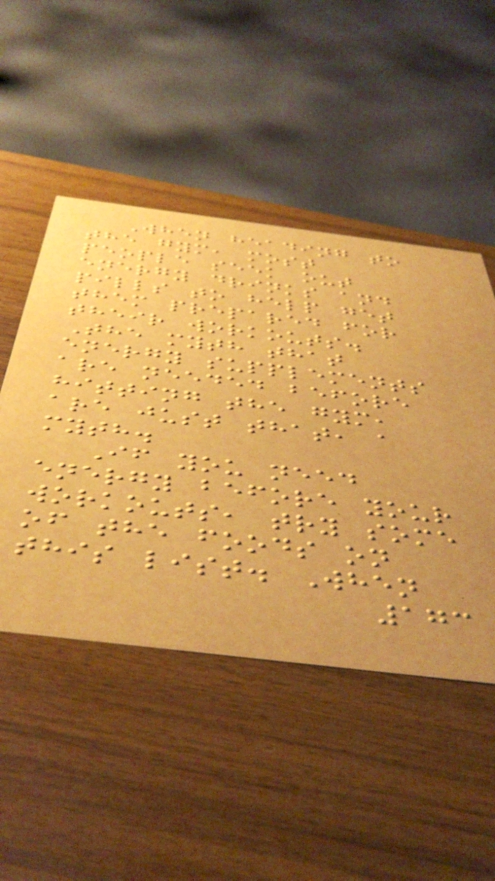When heading to
the gym, most
people seek out
energy drinks and
pills to help get
them prepared for
their workouts.
The myth that
energy supplements
are needed before
hitting the gym,
are just that, a
myth.
If you need
energy before your
workouts, try some
of the foods on
this list. When
173
